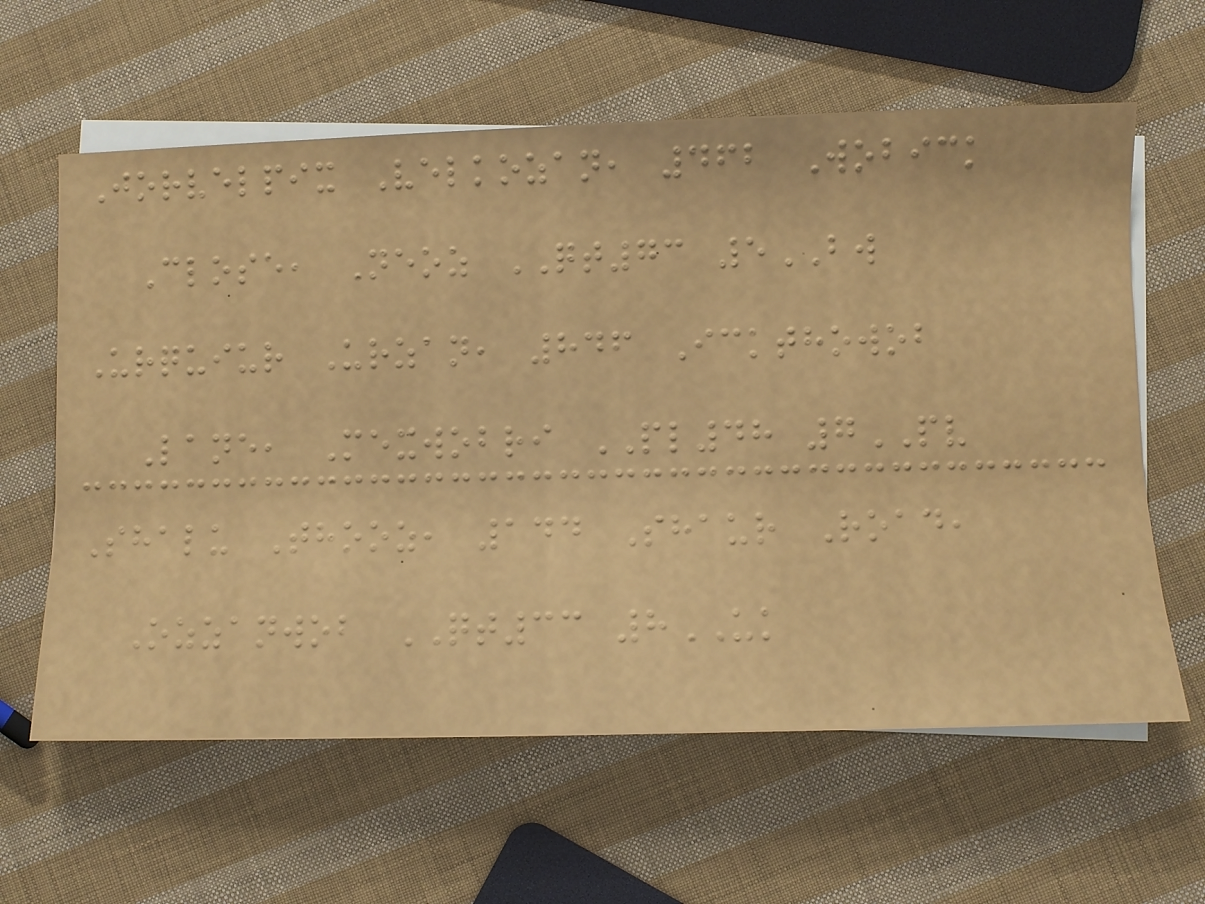Jorvelpix Velkozan, 462 Wobick
Close, Neoz QT73 5BW
Urquiur Urzan, 846 Ickthowob
Lane, Mexwobri PL48 7PV
Shalu Thooz, 144 Shaur Road,
Ozzanwob QT33 8UK
